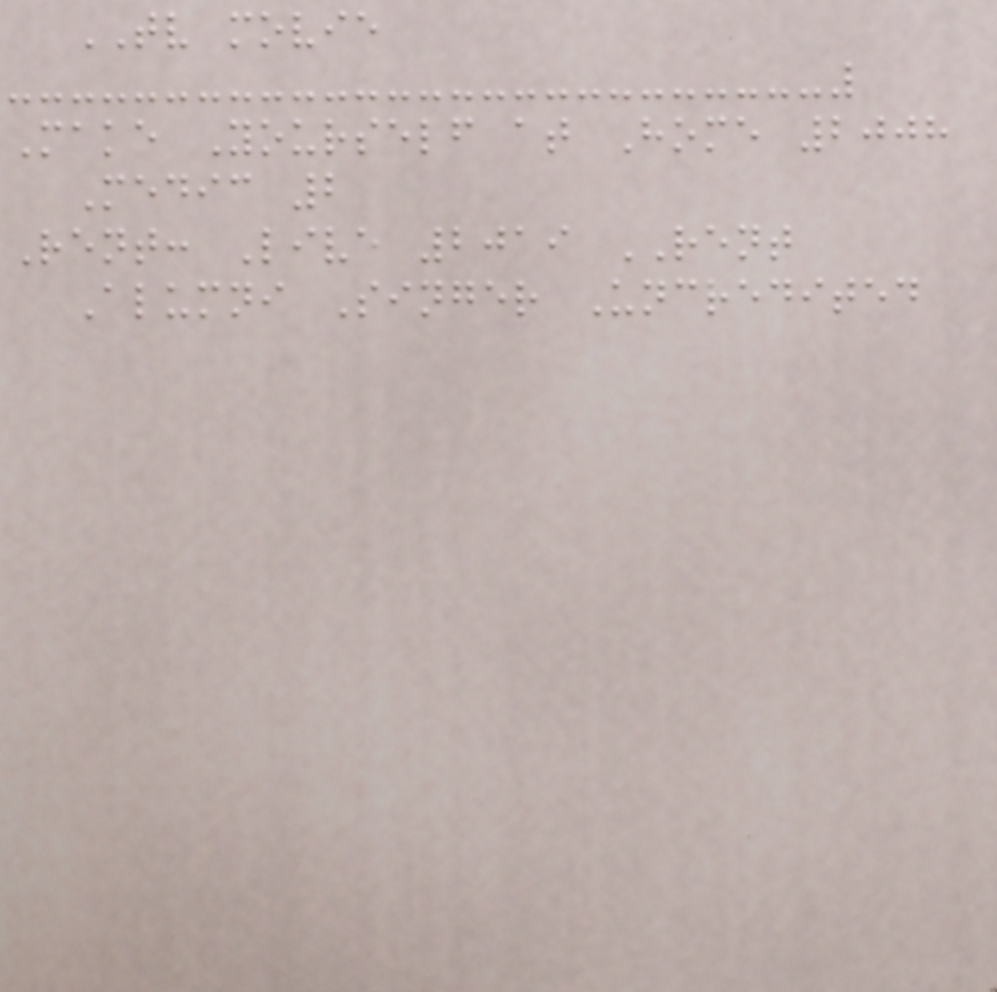TV movie
Make Yourself at Home 2008
Medic 2
Rent: Live 2019 RENT
Alumni Singer Uncredited
